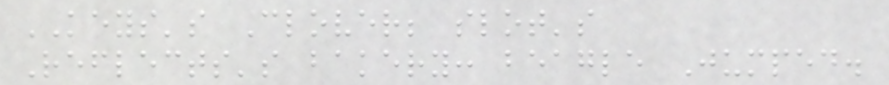KEYS's Clover; slot's
Reflects's bakery: beagle Jumped.
